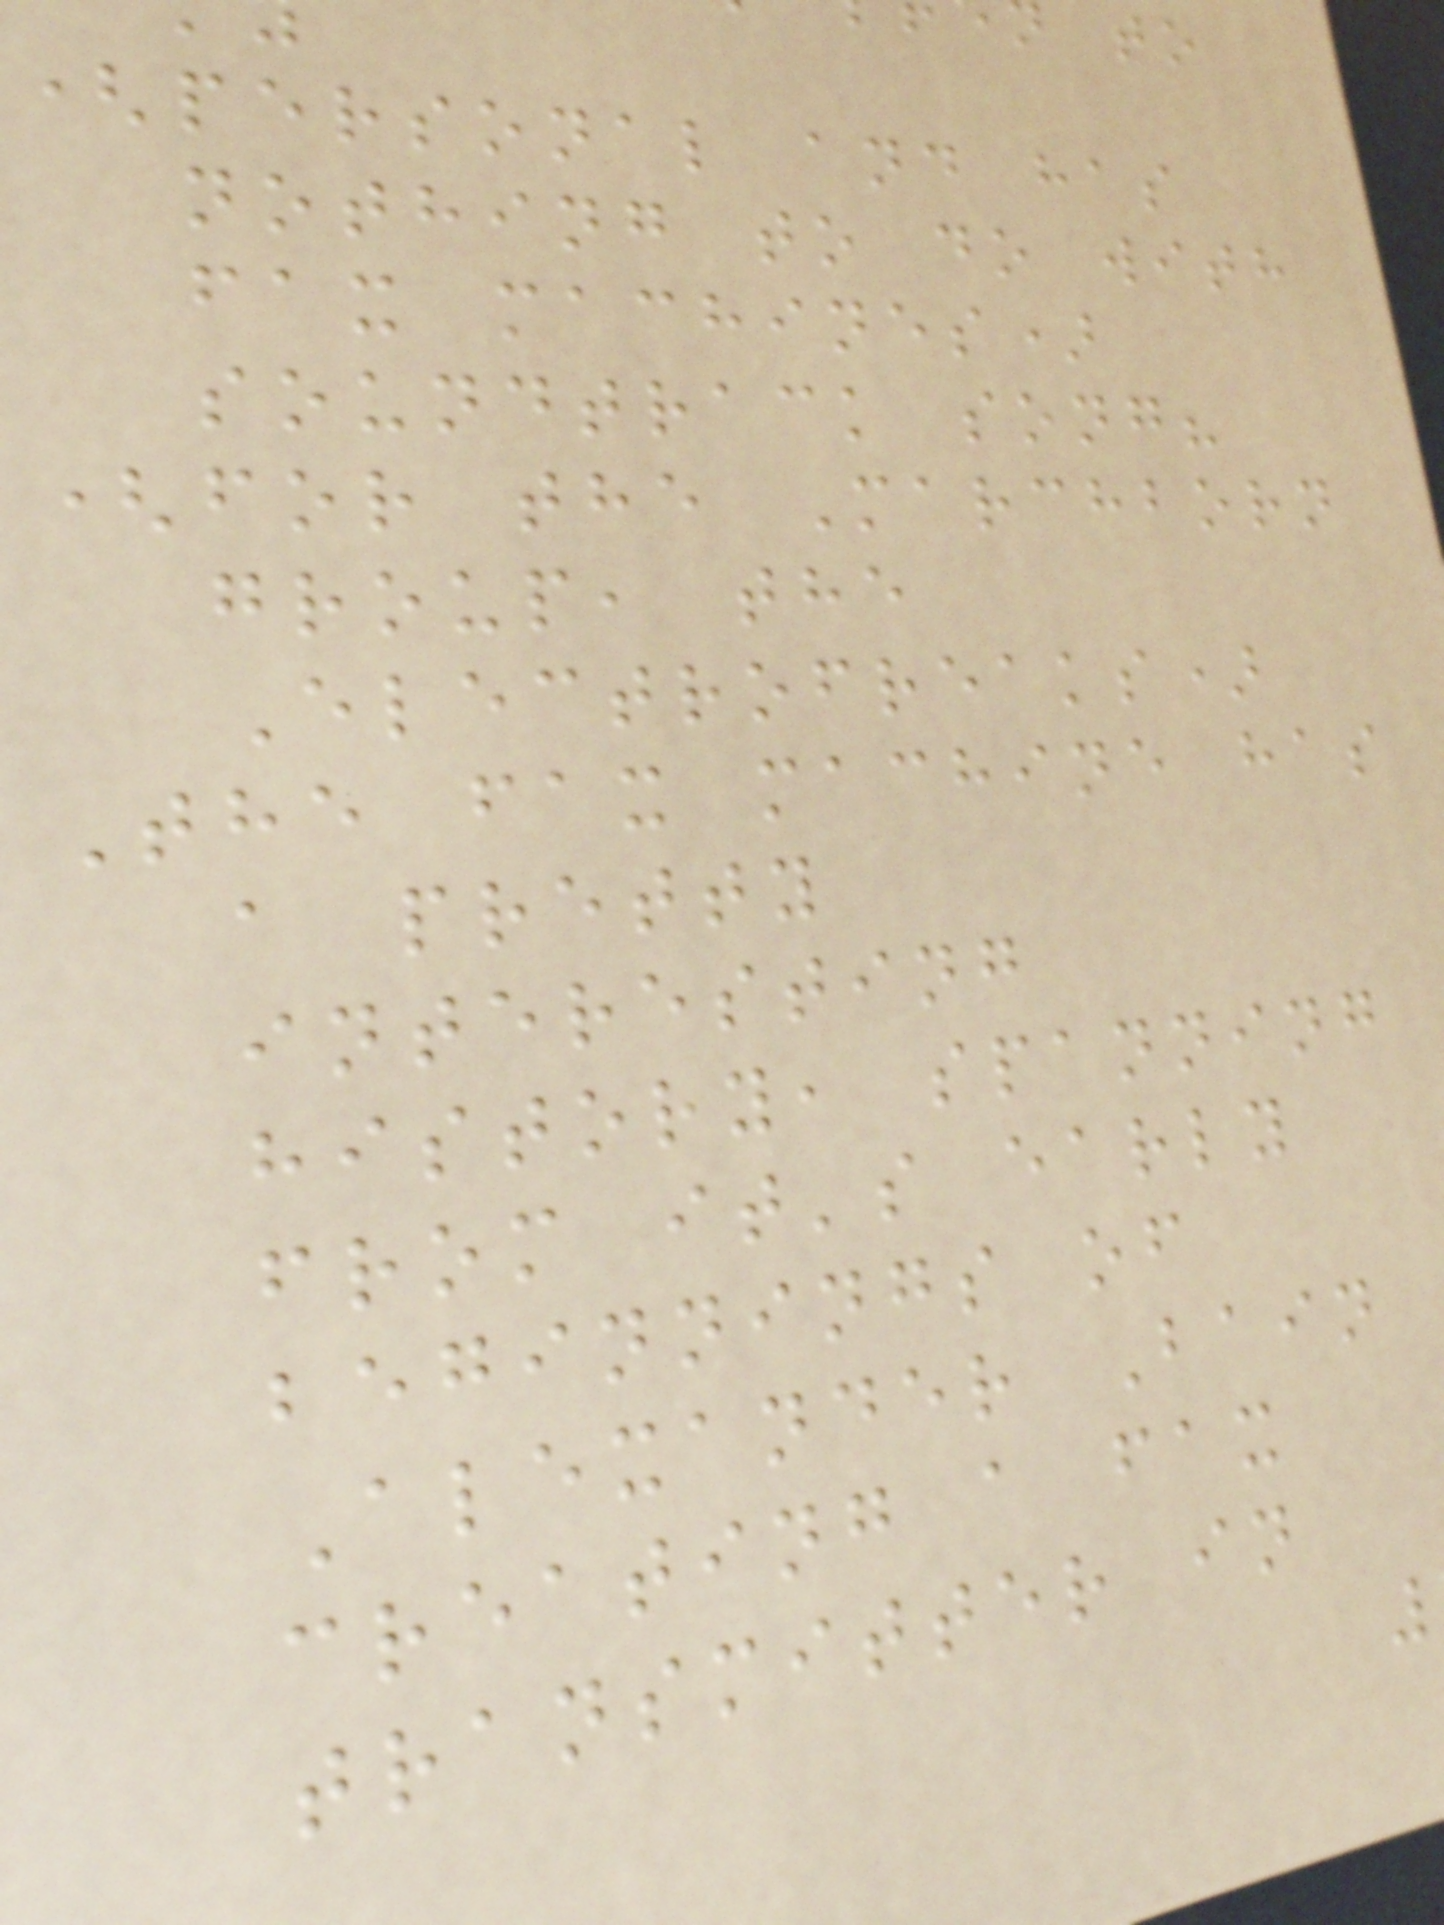(personal and has
nothing to do with
fax machines)
soundtrack song?
(for the Marchborn
group, the
Electrofreaks)
The fax machine has
a pretty
interesting
history, spanning
from it's early
beginnings of
Alexander Bain
creating a fax
transmitter in
